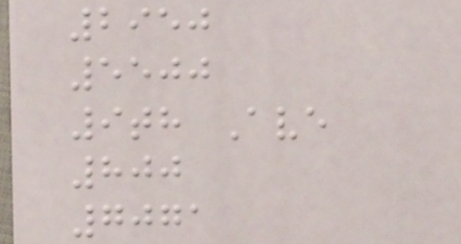2950
5500
9th Ave
800
7071
